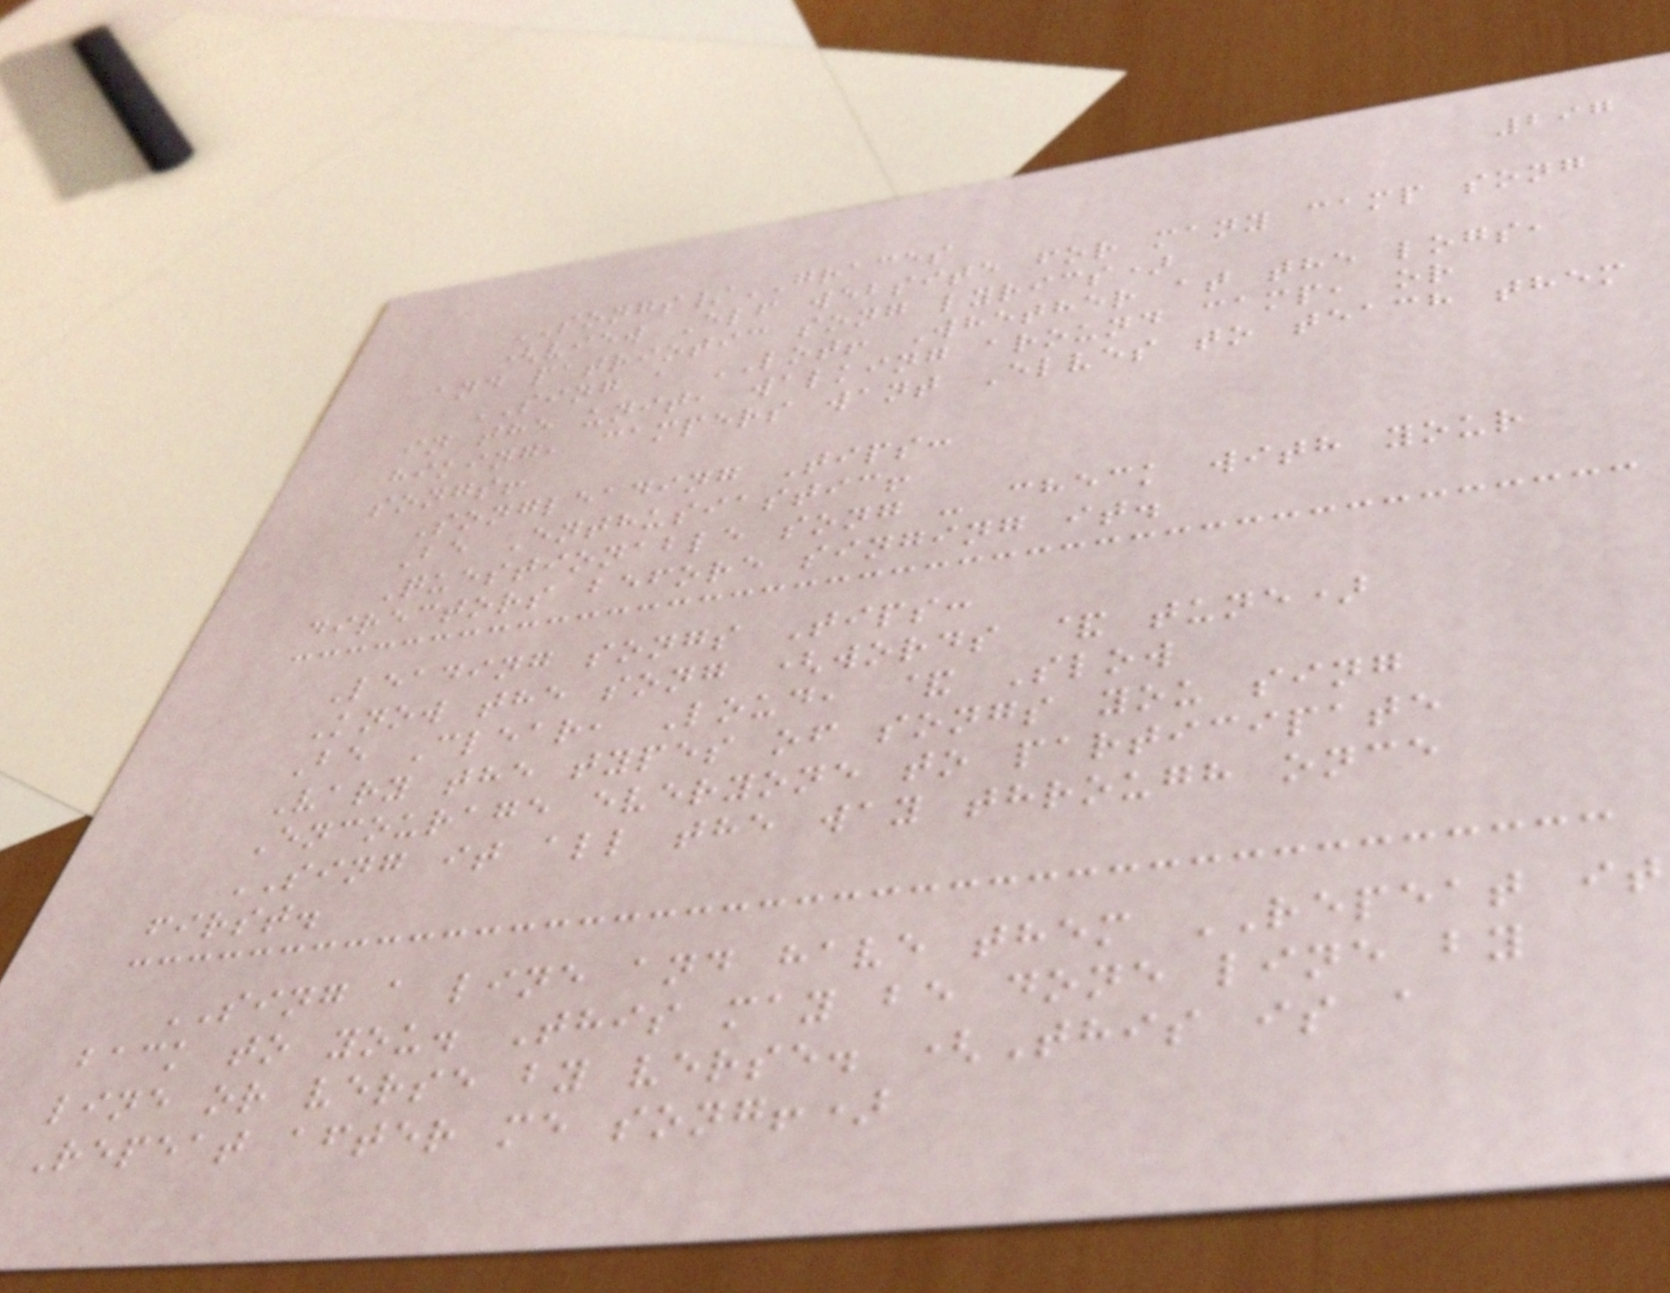297
SONGS/GRACES
(view Elf website for many camp song
and patriotic song lyrics)
SING a LOT! Whether at the logs,
in the unit, walking around camp, or
hiking, campers want Elves to teach them
songs!
Songleading Tips:
Be Enthusiastic!
Questionable song - check with your
directors before singing it.
Leading songs Tips:
Know the song (words & tune)
Be Clear, Loud, & Slow
Vary the types of songs you sing
Encourage everyone to participate
SING it all the way through once
first.
SING a line and have them REPEAT it
back to you. This may be done line by
line or verse by verse. (This is a
Repeat after me song!)
